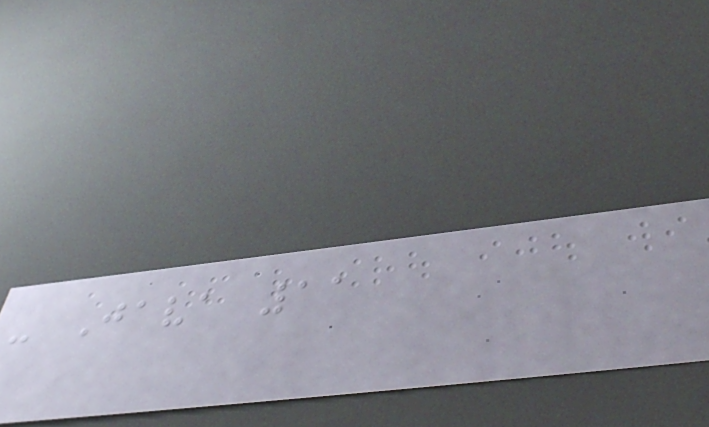- Java 11
